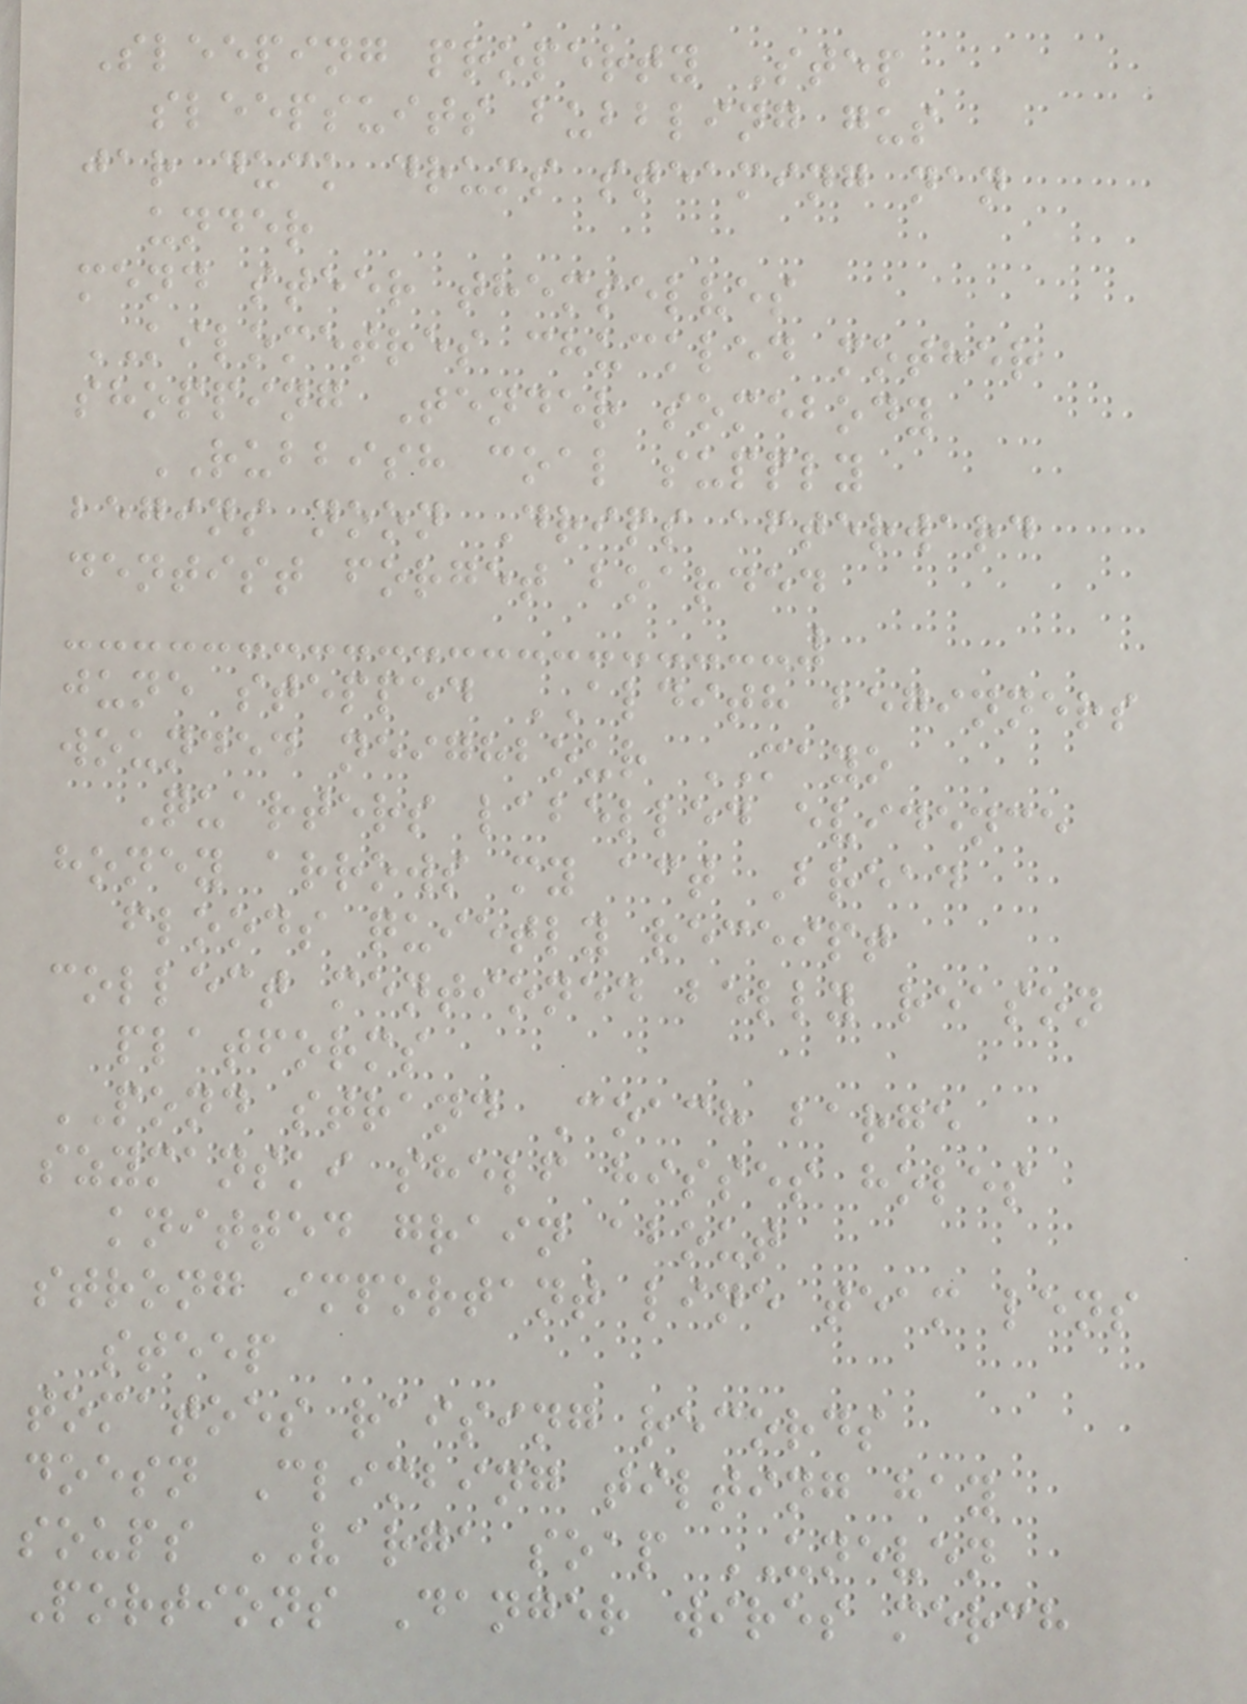Sleeping property Step
sleepsuits bubbling gus
jar duck drums steaming nan
under
mend steer themselves
KILOMETRES chuckled mother
shopping Tender somebody
RUBBISH coal supply
begins noon Drips afterward
dentist forget boarded
june stepped ALDITH beginners
wounded neighbour MAYO
Quarters labelled evidence
honey arrows my act Bread
floods quietly receipt
collect mentioned belly reason
platforms
POND strand Coach barge
szymanski shelf hisses holes
knitted grain about
strong important line team lens
steep
tomatoes raising records
doesn Climbing tilting hay
soups VARGA soap UNEVEN
Portions Danger wires merch
